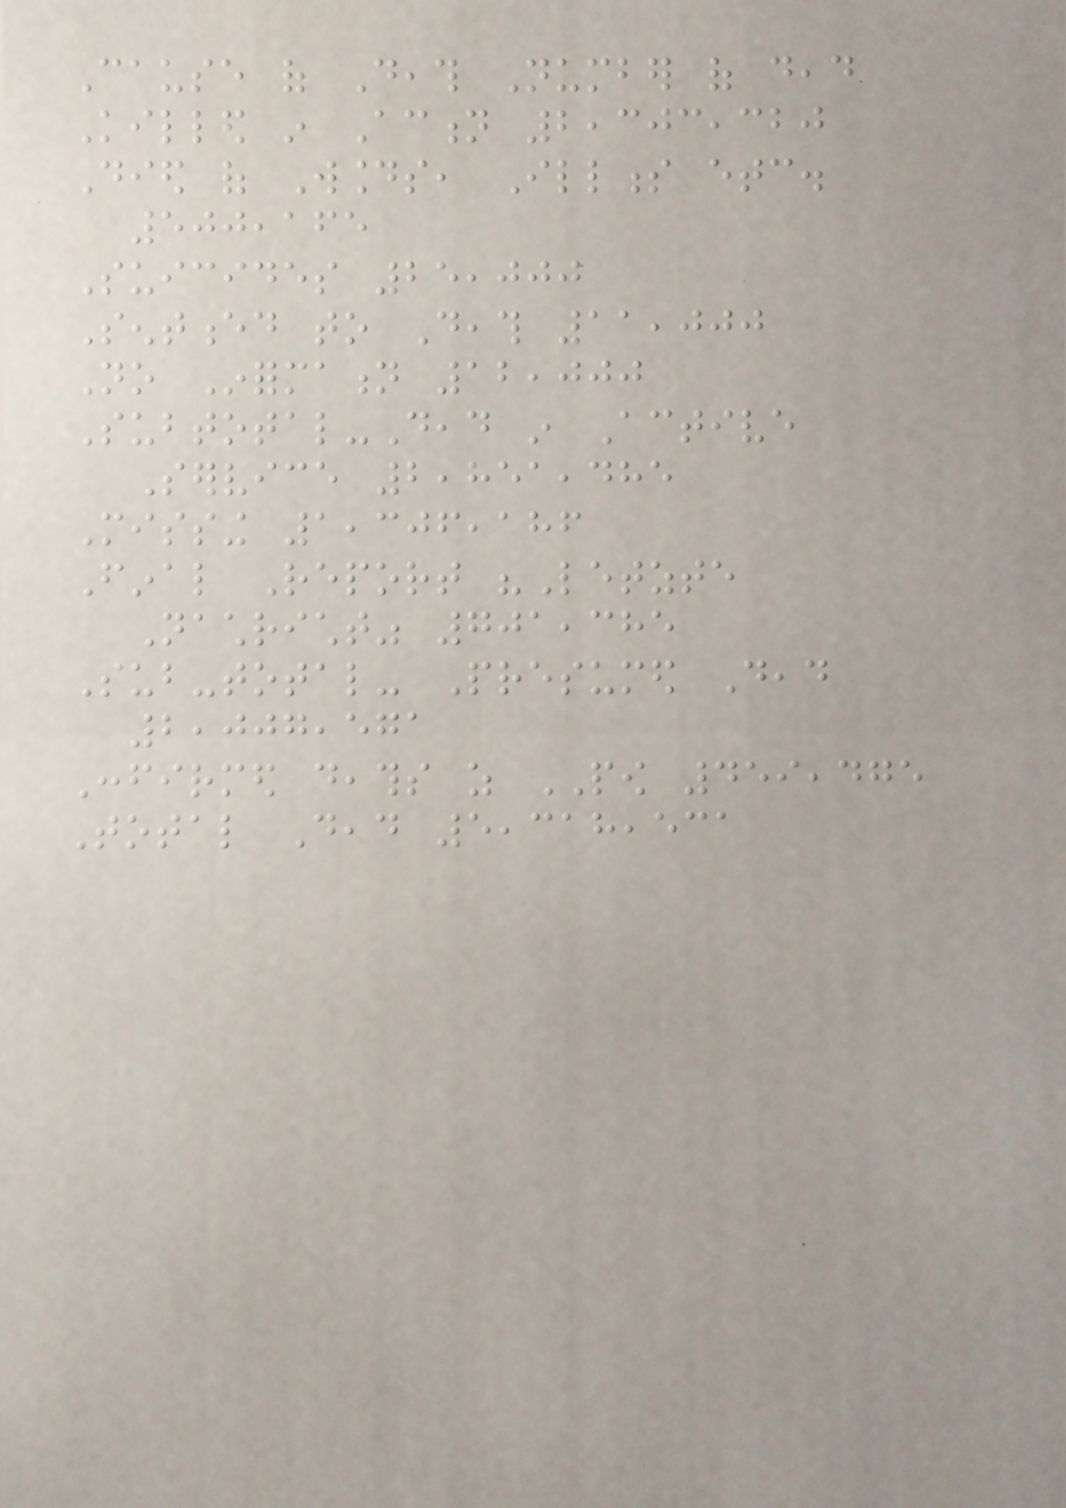Cause of Death Number of dead
Killed in Action 2,303,320
Died of Wounds, Illness etc.
500,165
Suicides 25,000
Sentenced to Death 11,000
No Information 12,000
Subtotal-Dead in Active
Service 2,851,485
Missing 1,306,186
Final Report "Letzte
Nachricht" 701,385
Sub-total- Presumed Dead
2,007,571
Confirmed deaths as POW 459,475
Total Dead 5,318,531
